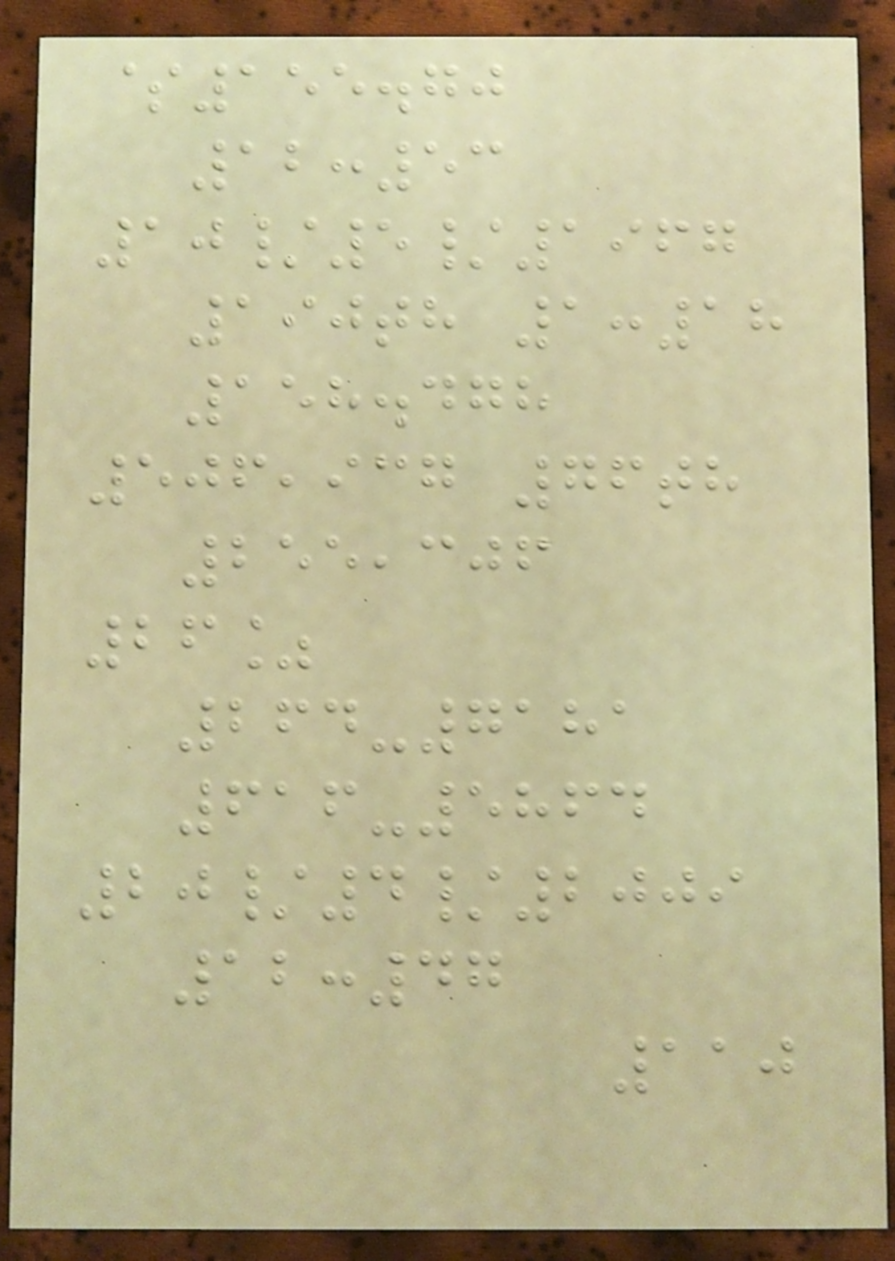$155.70
12:53
10/5/1967
190th 1:18
158.478
506,937 76th
255,306
26%
264-7181
616-5864
20/4/2009
12:47
110
